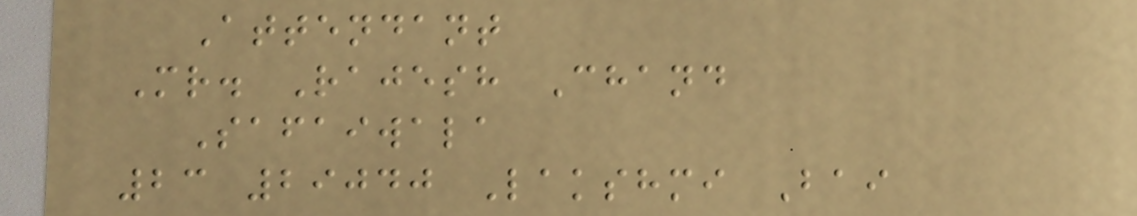Attendant
Mr. Rajesh Chand
Safaiwala
23 29040 Lakshmi Bai
